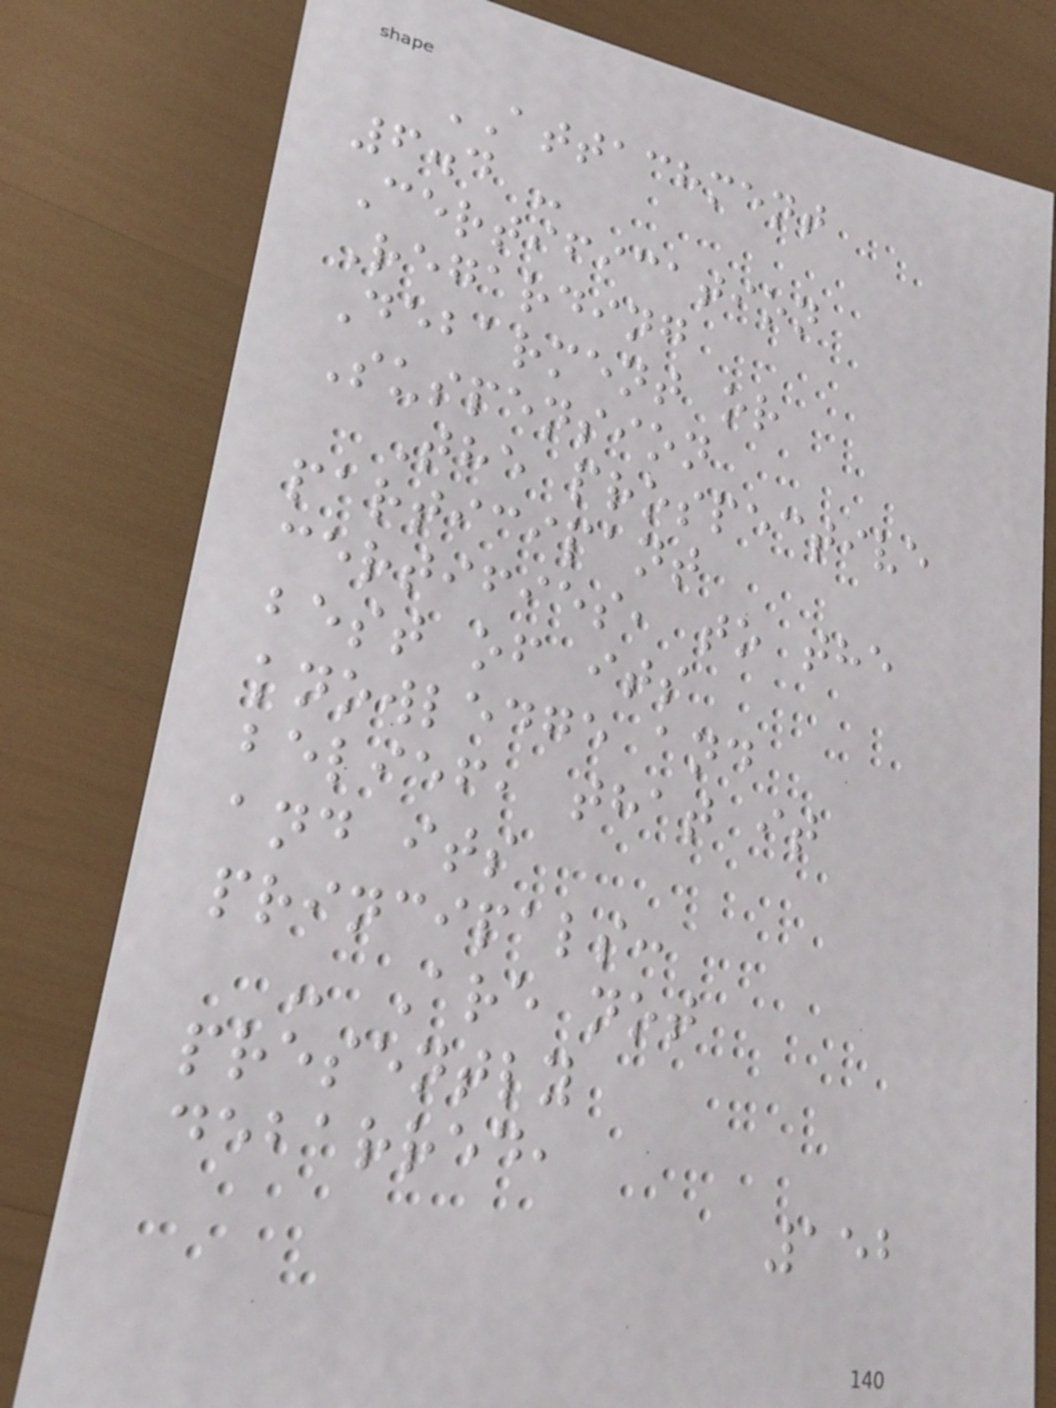ATTACHMENT
6.4 -
Certification
Regarding
Debarment or
Suspension
The prospective
participant
certifies, to the
best of its
knowledge and
belief, that it
and its
principals:
- Are not
presently
debarred,
152
